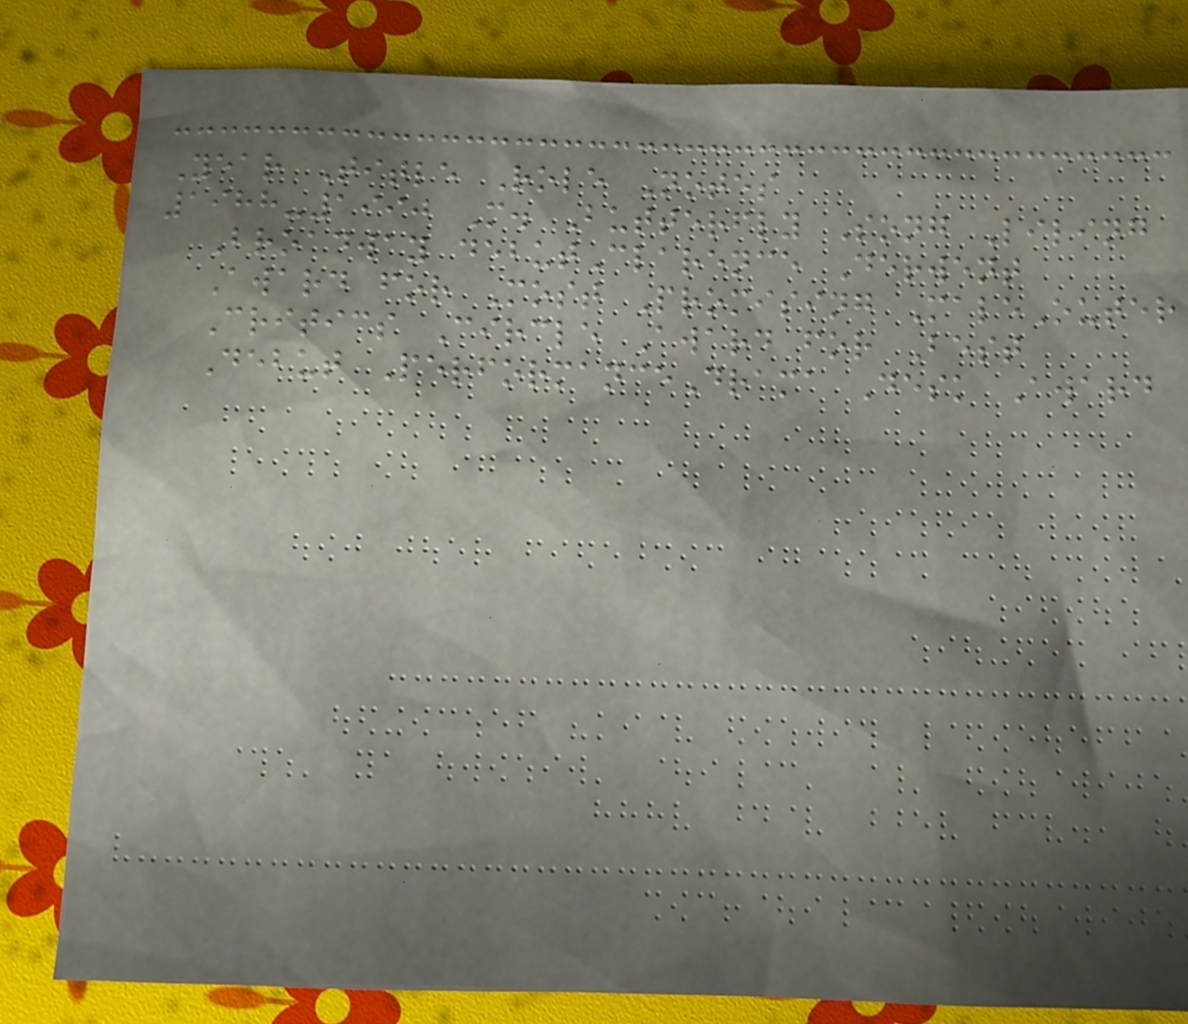Year Title Role Notes
1988-1990 M. Butterfly Song Liling
Broadway debutClarence Derwent
Award for Most Promising MaleOuter
Critics Circle Award for Best
Debut PerformanceDrama Desk Award
